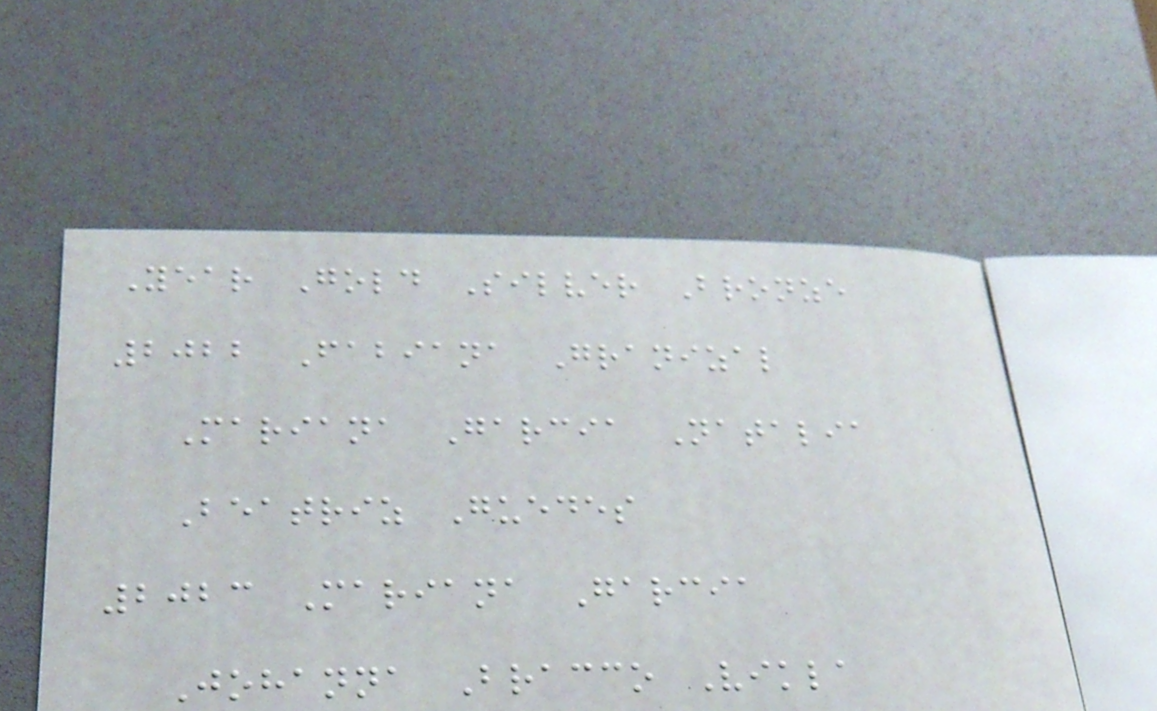Year Gold Silver Bronze
2022 Fabiana Granizal
Mariana Garcia Natalia
Beatriz Guedes
2023 Mariana Garcia
Johanna Bracco Vikla
